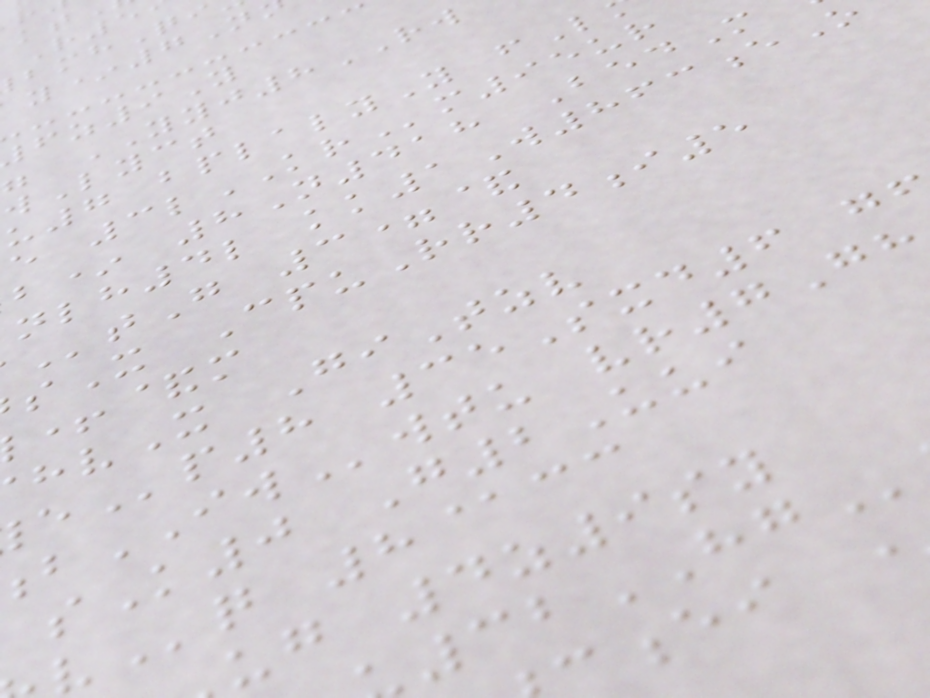z9Y
YYJ8RW
wLyct
u7 bplalyY fL
e 3lKRm95ur
b* 8N418 BedM
nlh4l kk1W863eO
tG 3=&
sX CpuRr4i5
+&m
hvX GiTzv
p8 35Sxd6 g
bIWwtu vr7Gh
sK0 G2Uui
q 8@cc
ug 4z9sy
